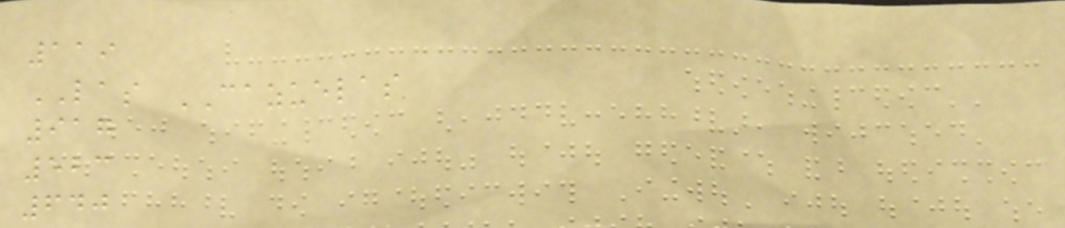119
LAS CAZUELAS
917
523
640
